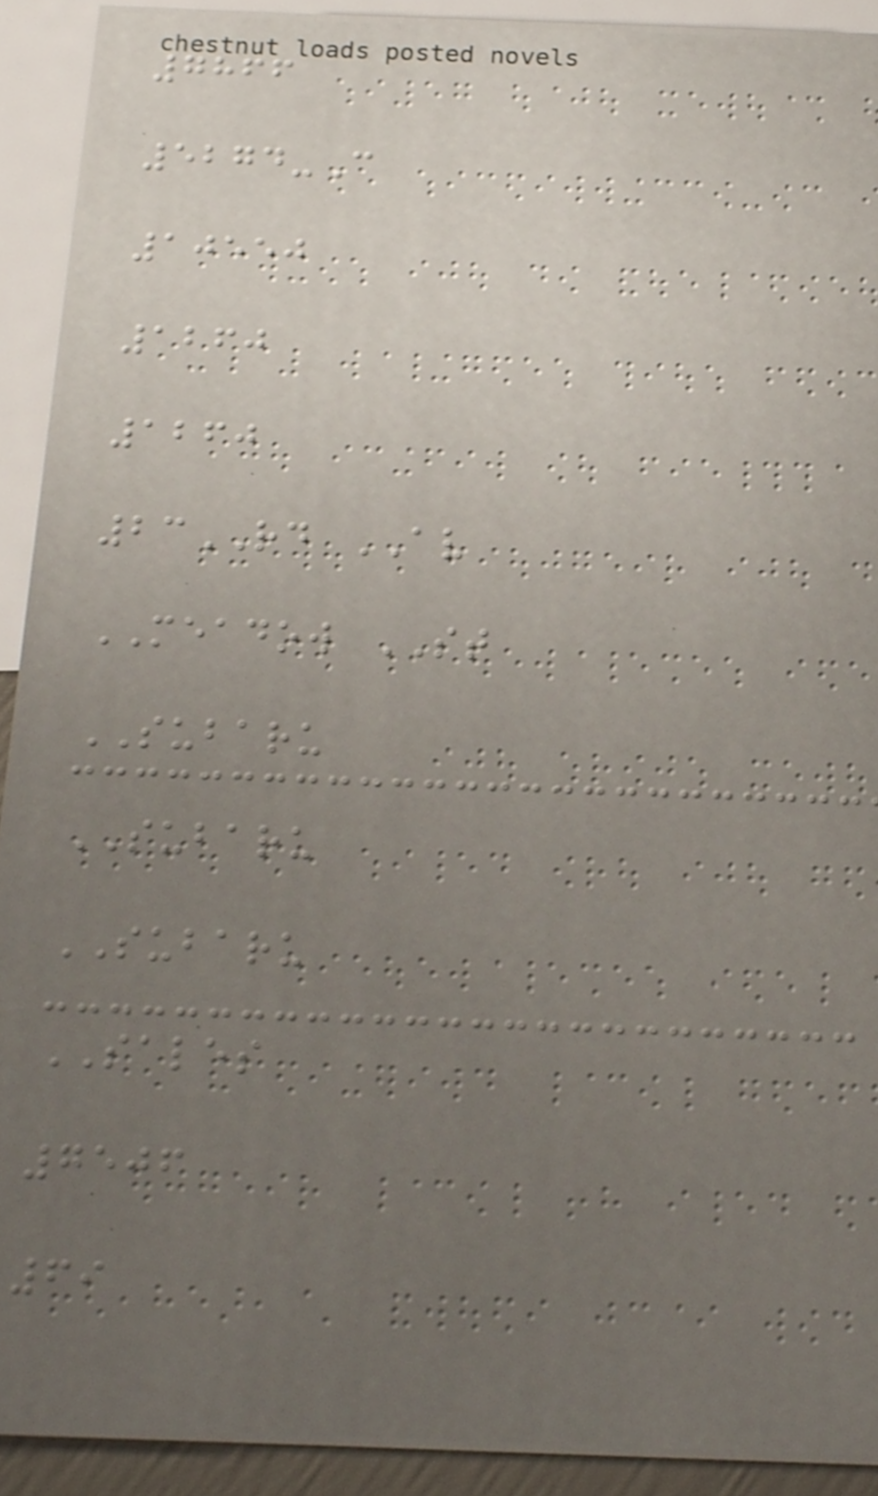7866
5274-C
10550
1260
1260
23RD AV
MEADOW ST
SUBARU
SUBARU
SUBARU
SALES
7506
69
